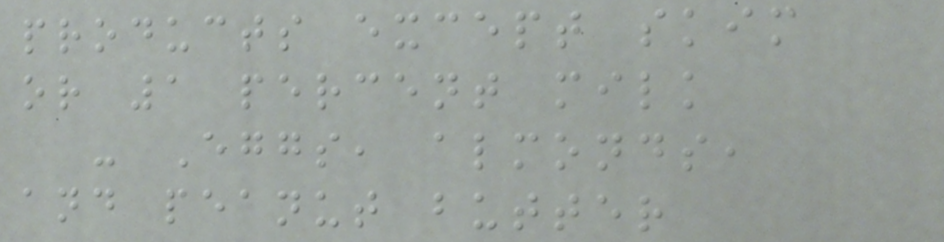products except skim
or 1 percent milk
- Eggs, almonds,
and peanut butter
